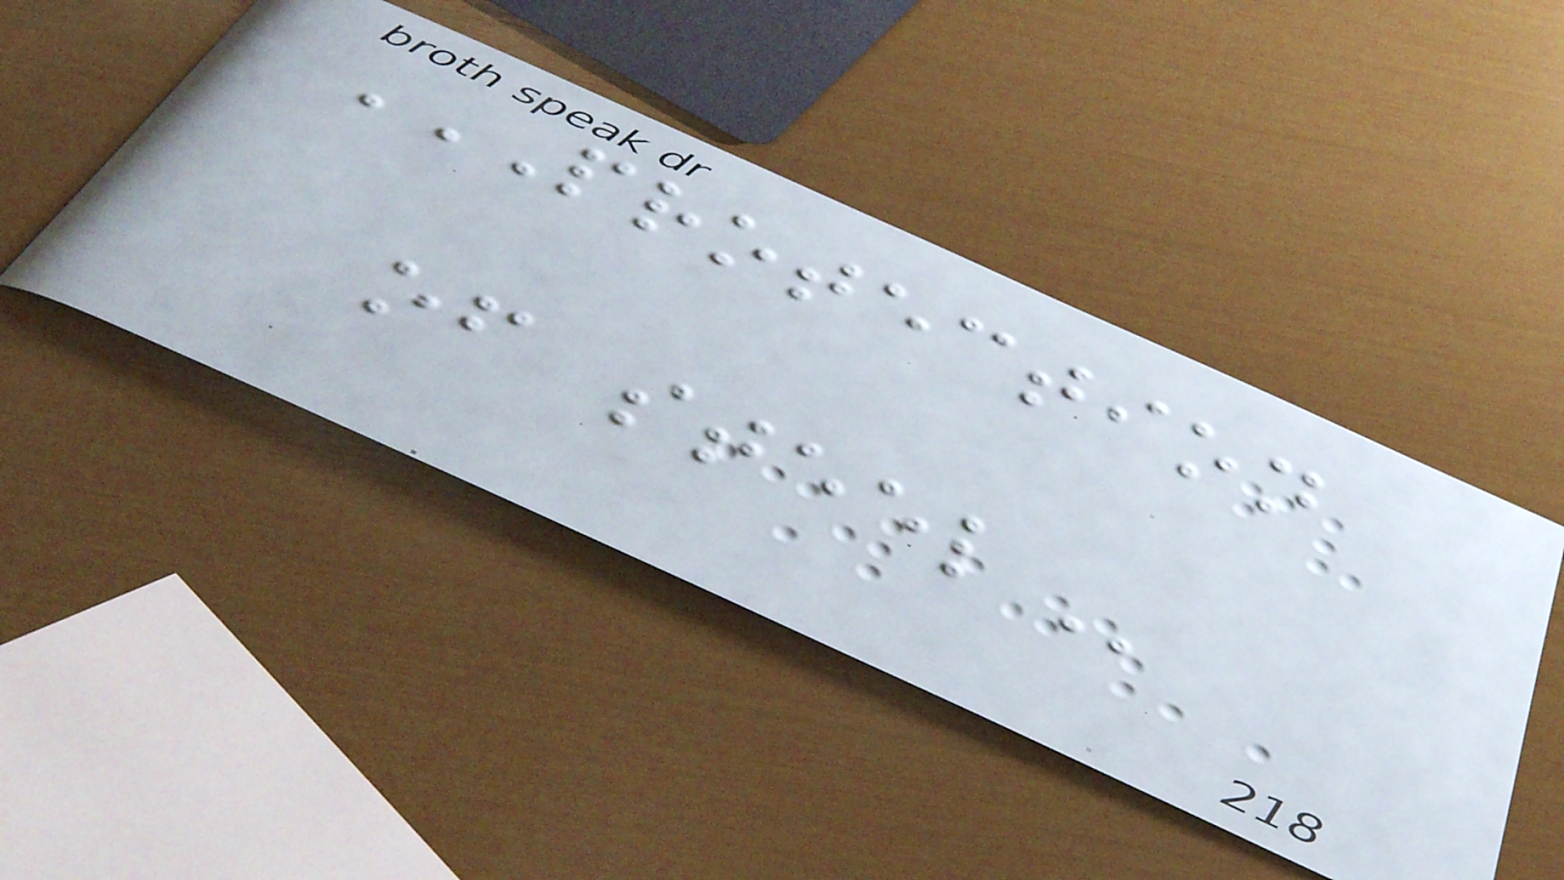PROTECTION
OF STEEL
